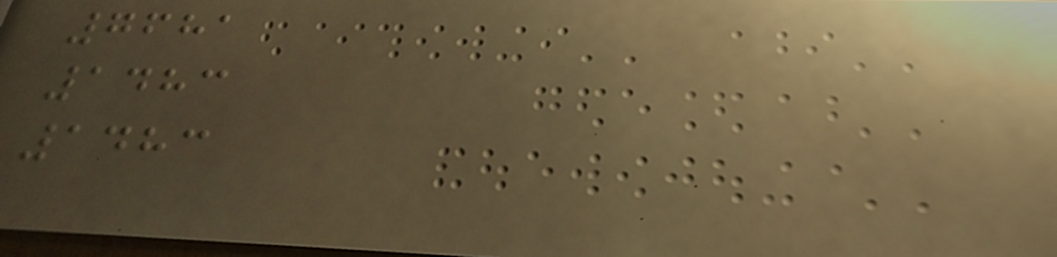7681
1483
1483
